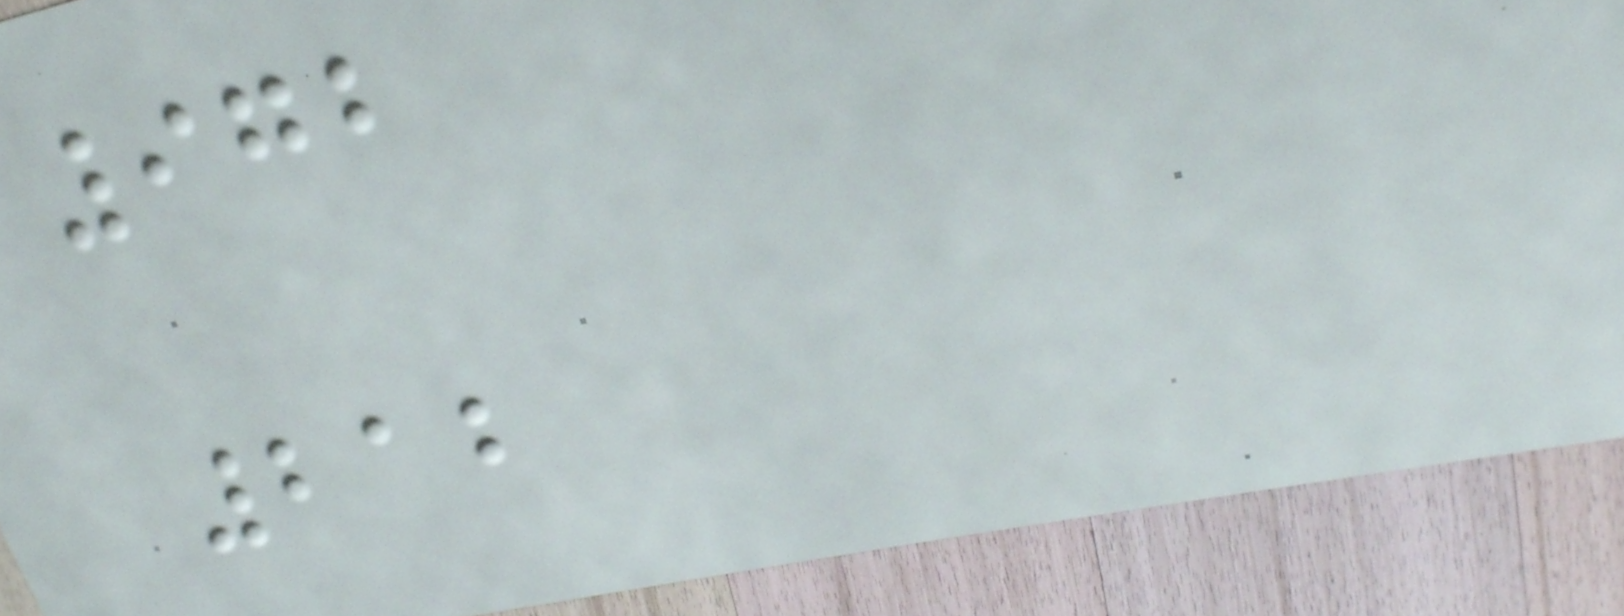972
212
